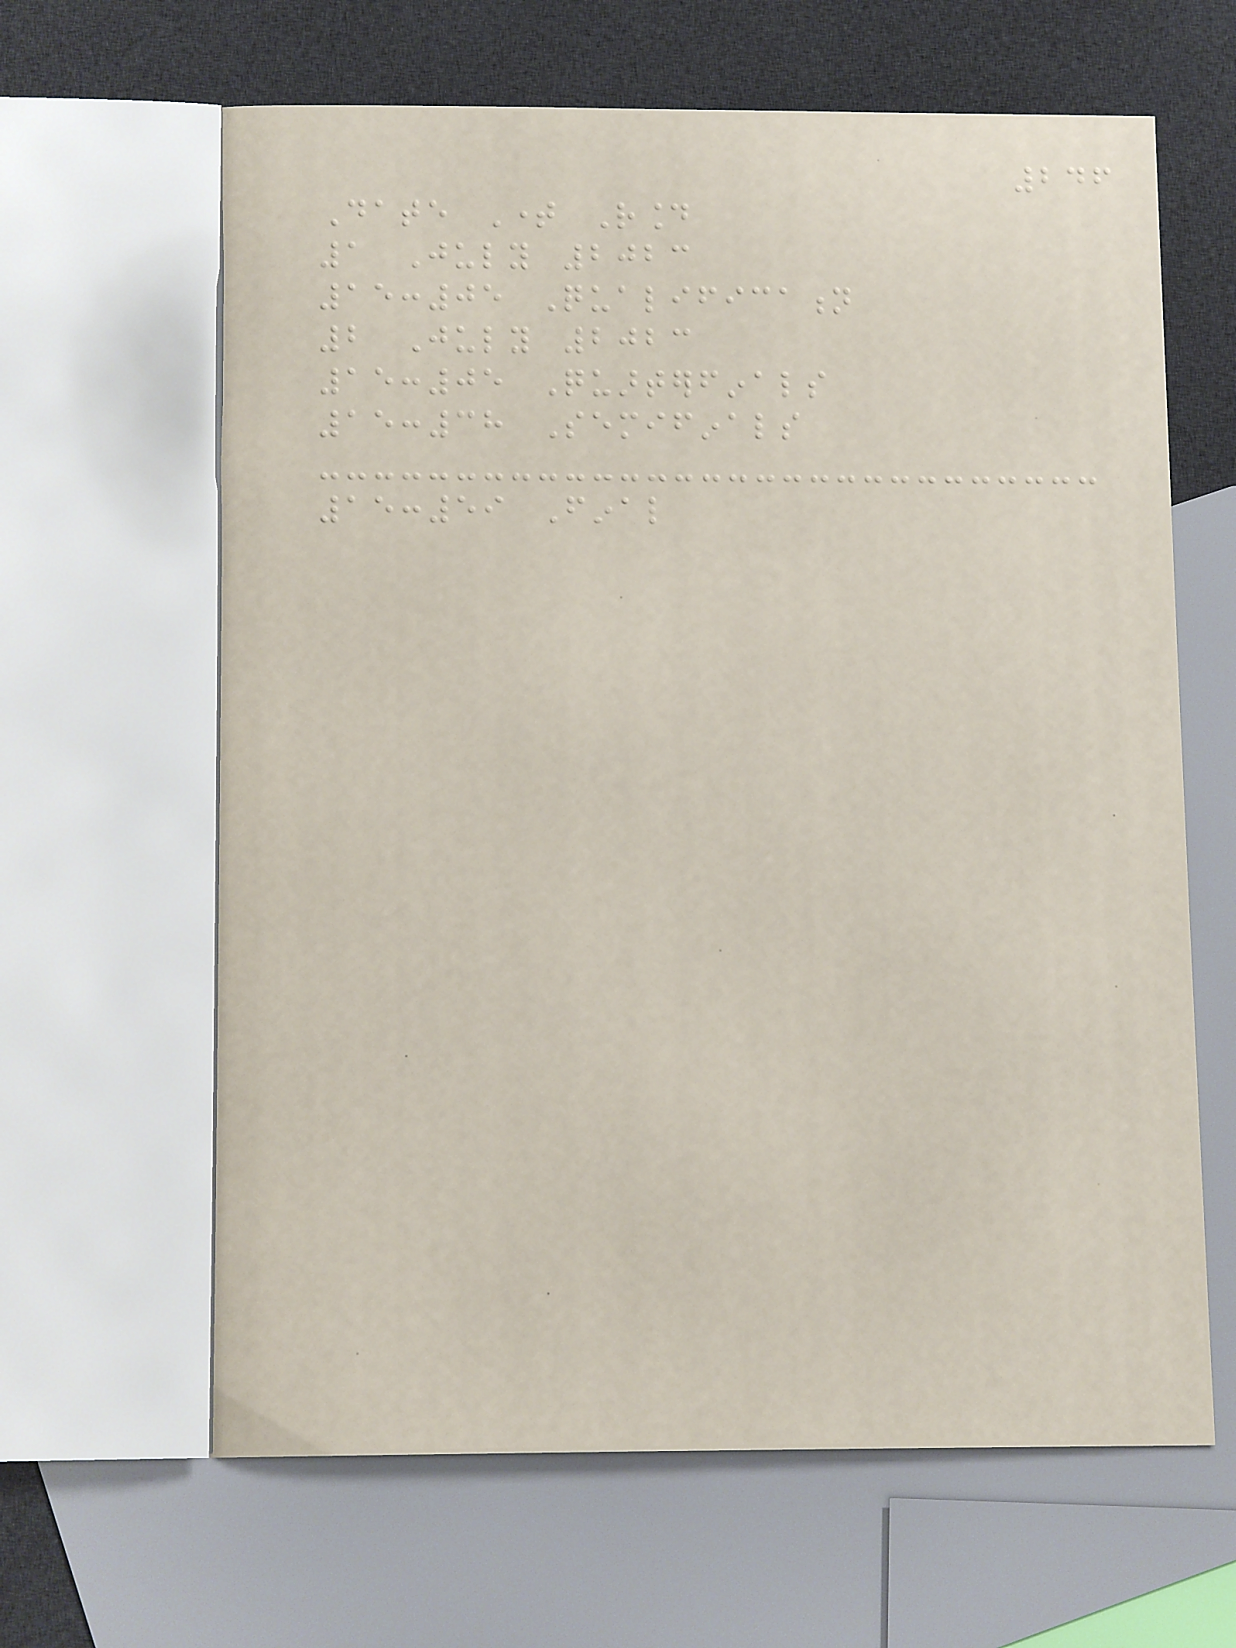246
Date Time Round
1 July 2023
15:05 Qualification
2 July 2023
15:05 Quarterfinals
15:38 Semifinals
15:59 Final
